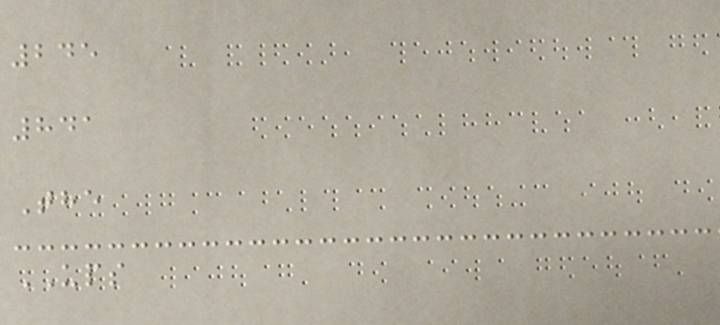245
841
The
UPS
